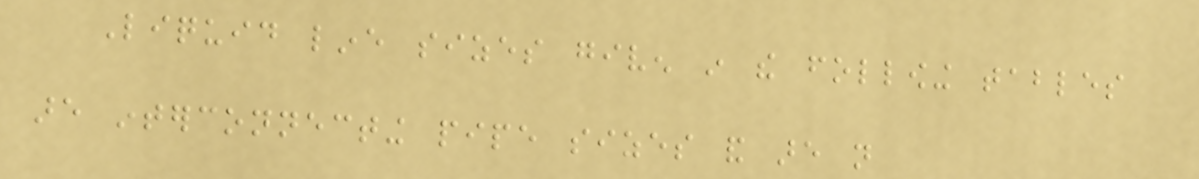Liquid line sizes given in the following tables
are interconnecting pipe sizes and are not
